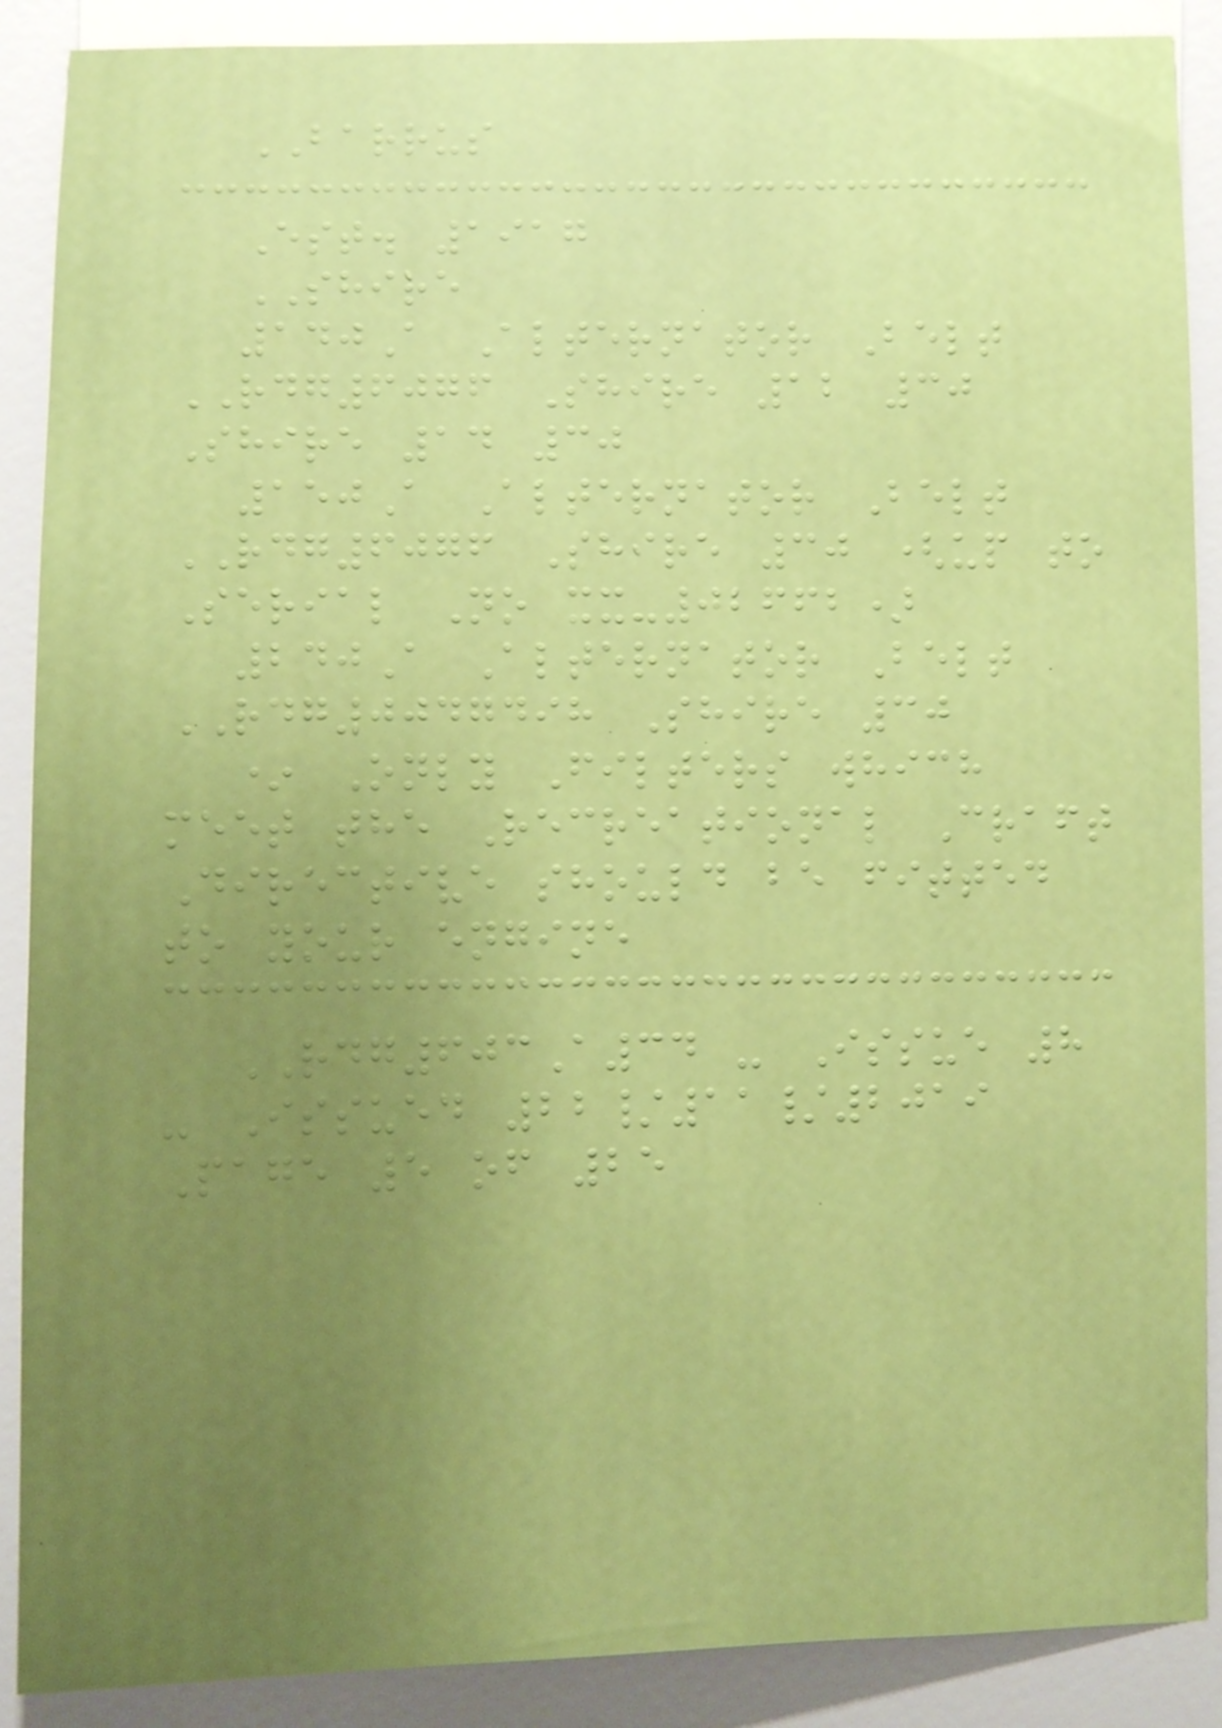BARRUS
Est. 1917
SHIRE
140A Alternator Belt
RDG6076 Shire 12 30
Shire 14 30
150A Alternator Belt
RDG6076 Shire 30 (up to
Serial No xx-02662)
240A Alternator Belt
RDG0047498 Shire 30
* Only Filters which
meet the Recreational Craft
Directive should be fitted
to your engine
RDG603A34 - Issue 8
- Issued 22/11/2019
Page 5 of 25
